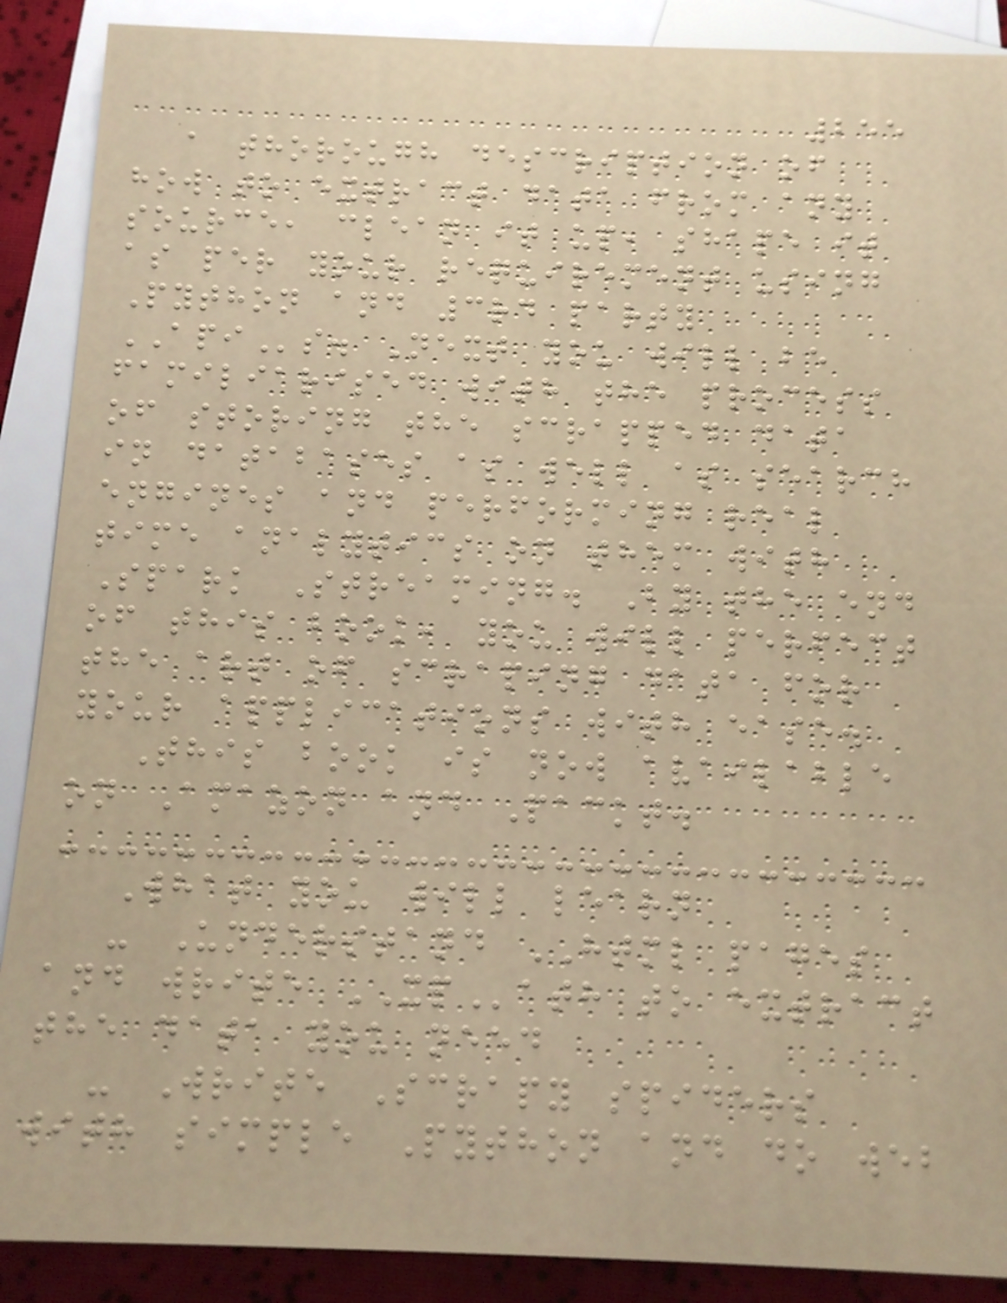255
a thorough description of
how to extract data from any
source, clean it up, shape it
as per your requirement using
Python and 3rd party
APIs. Next you will be
familiarised with the process
of storing the scrapped data
in databases as well as search
engines and performing real
time analytics on them with
Spark Streaming. By the end
of this book, you will perfect
the art of scraping data for
your applications with ease.
This book is now available
on Amazon and Packt.
What you will learn
- Understand HTML pages
and write XPath to extract
the data you need
- Write Scrapy spiders
with simple Python and do web
